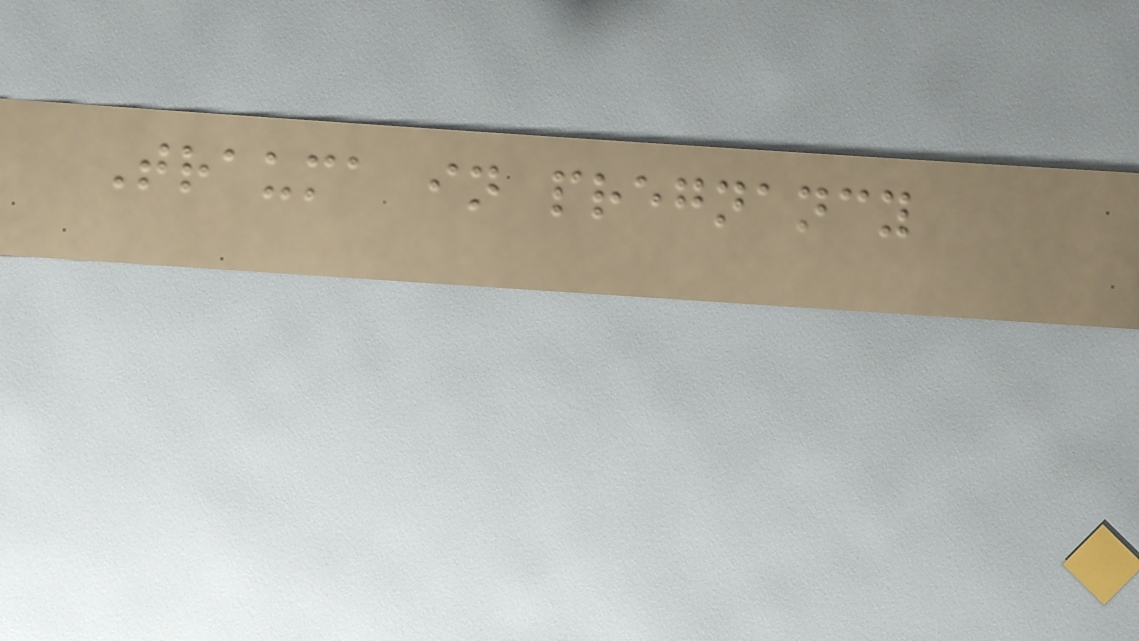Trauma in pregnancy
